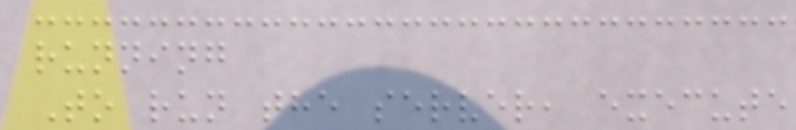running
To run the server, execute
